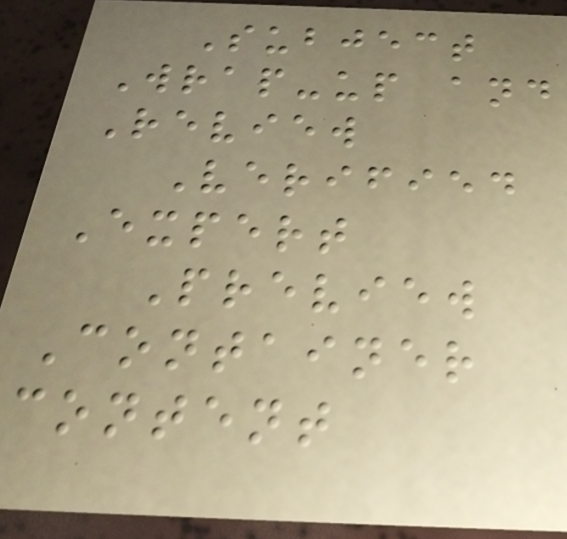Subject
Wrap-up and
Review
Verified
Expert
Preview
Container
content
